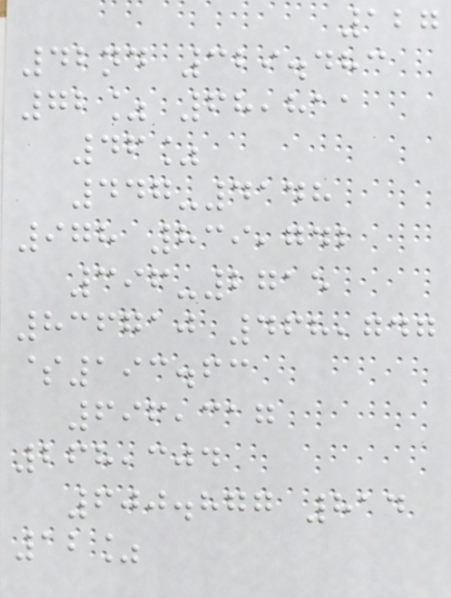127
42nd 329.483
72% 68,811
46%
447-4148
978 839,742
396-2715
836710 468,747
$193.63
696,317
268,304
600.877 814
12%
